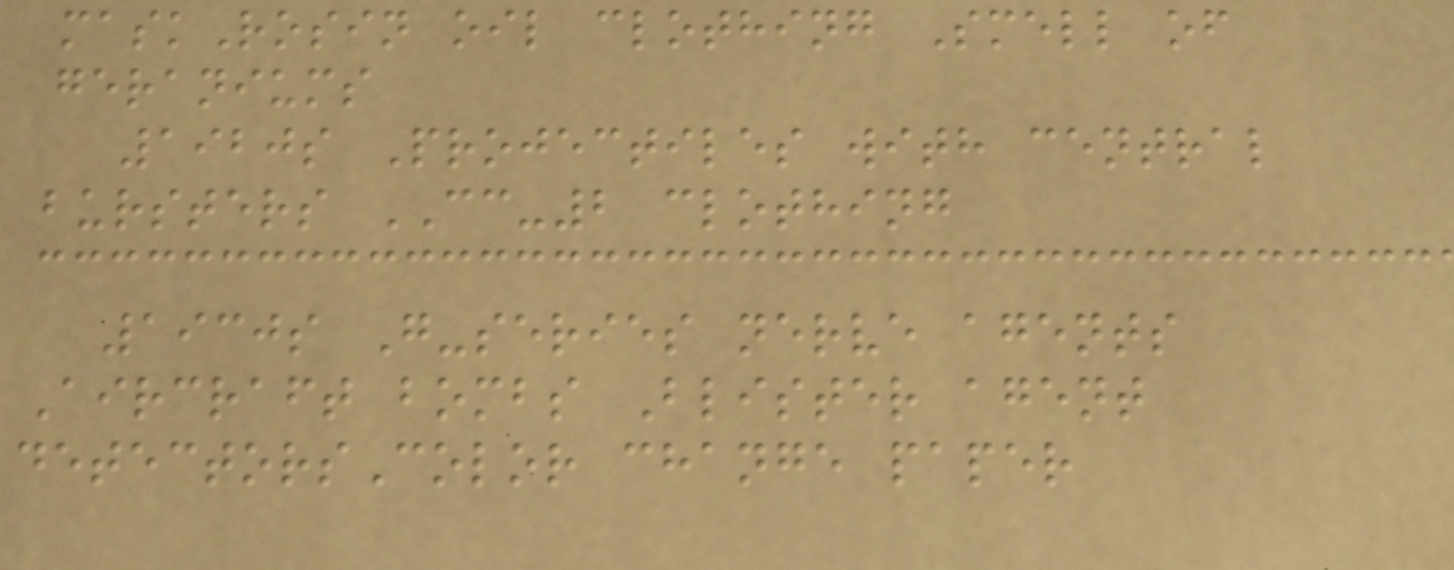maskRosin oil clothing Smell of
geraniums
1920s Projectiles with central
bursters CC-2 clothing
1930s G-series nerve agents
Aircraft bombs Blister agent
detectorsColor change paper
